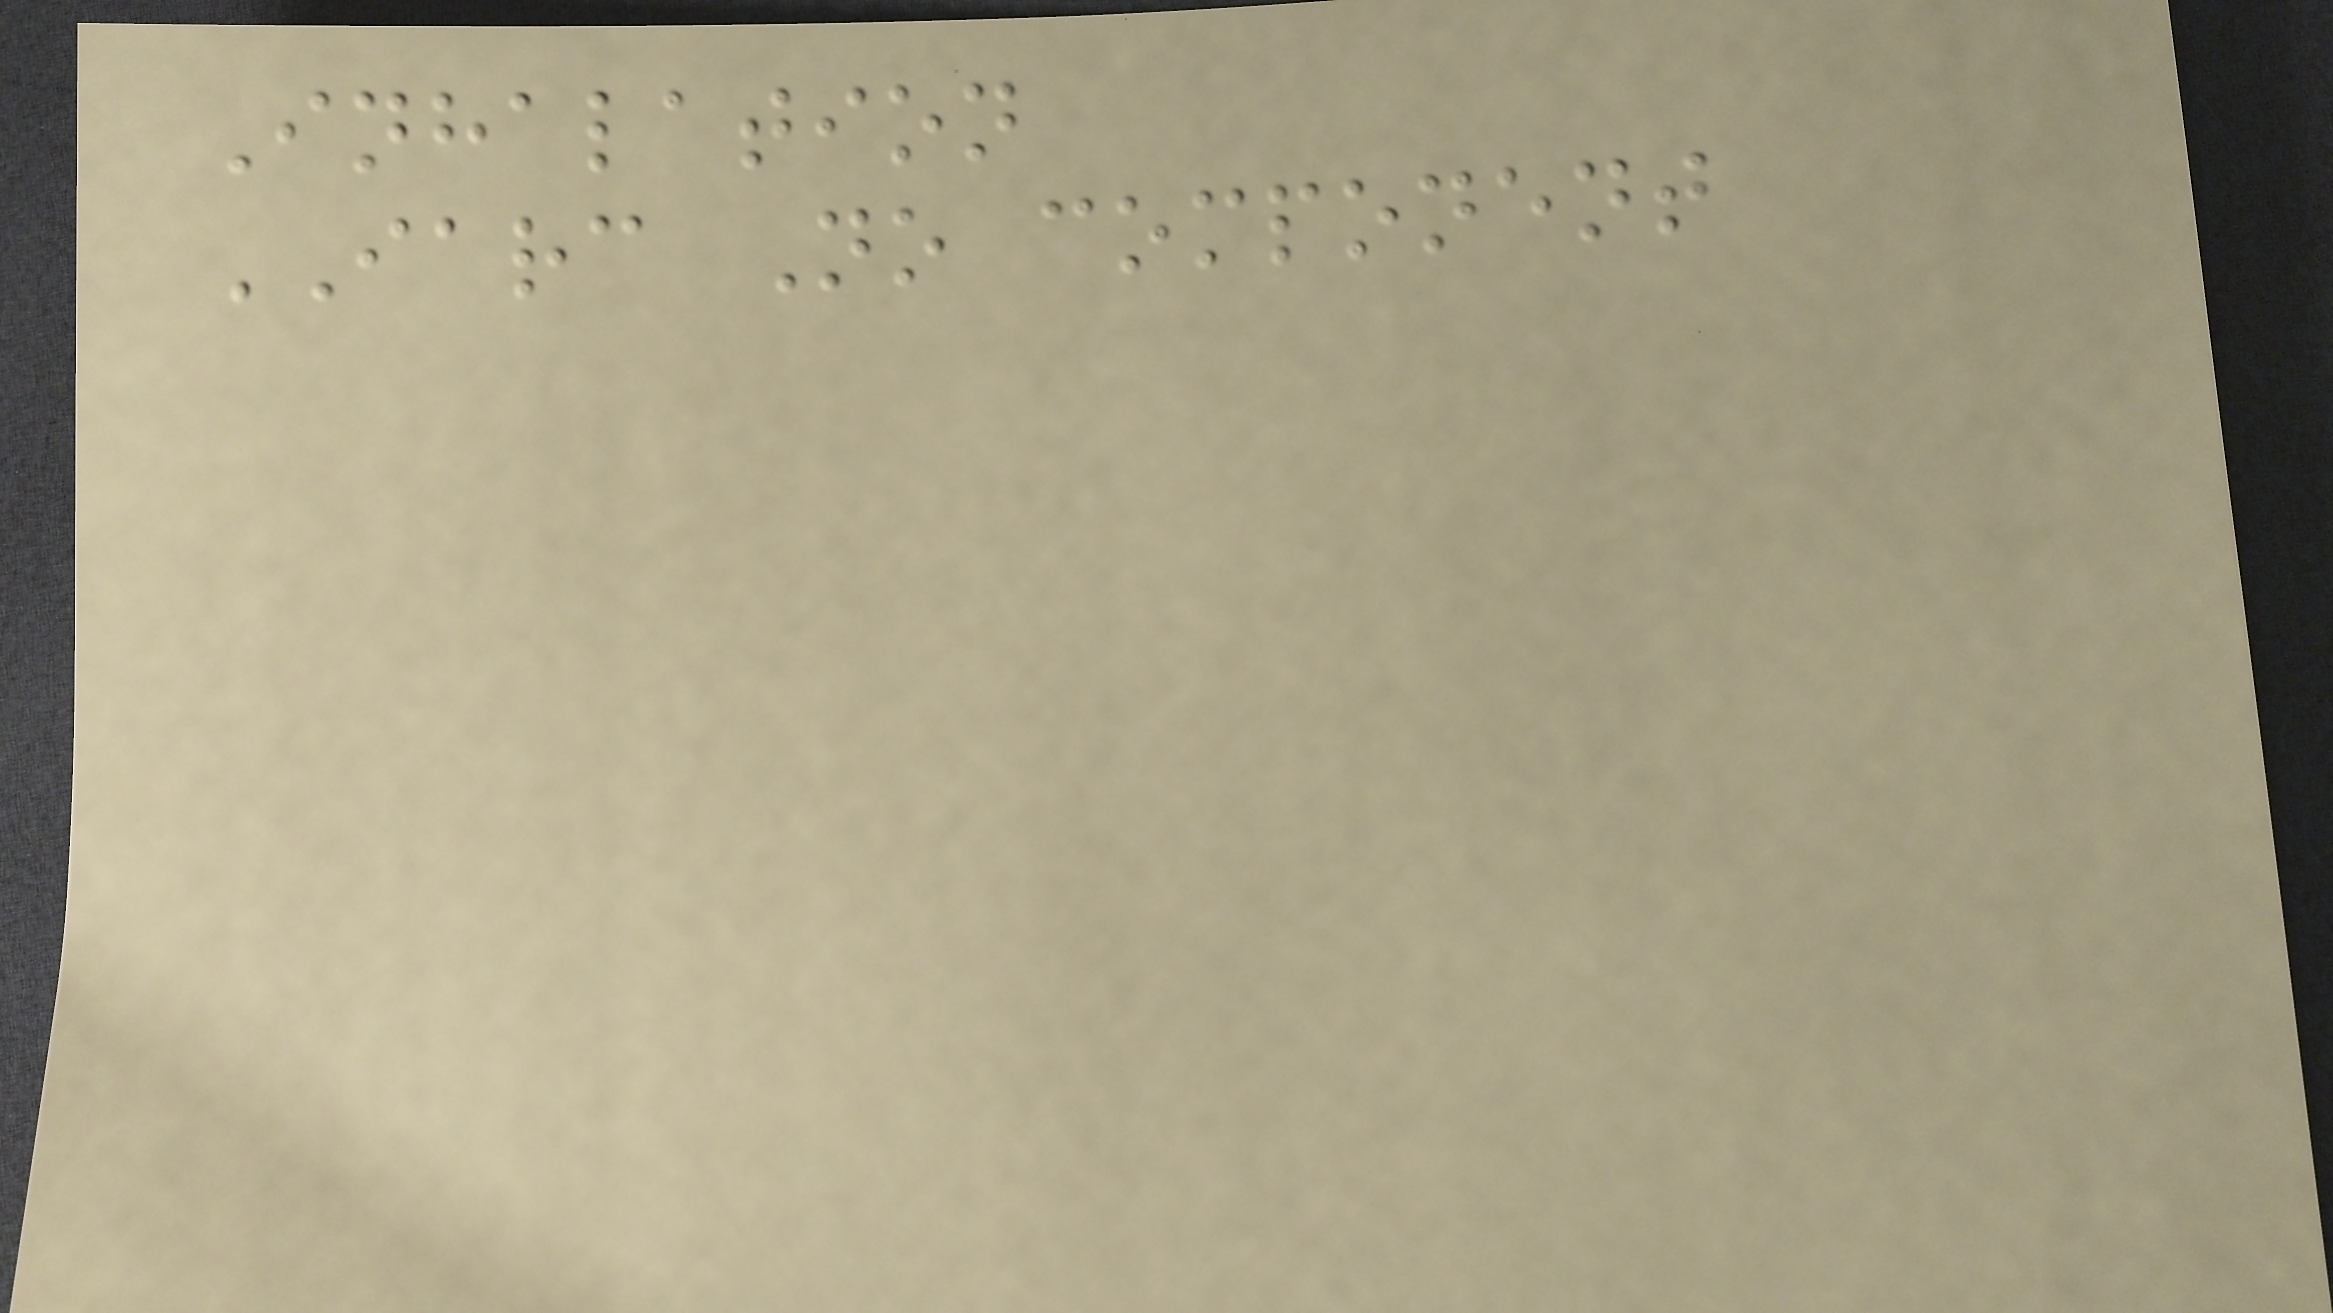Inhalation
IARC No component
